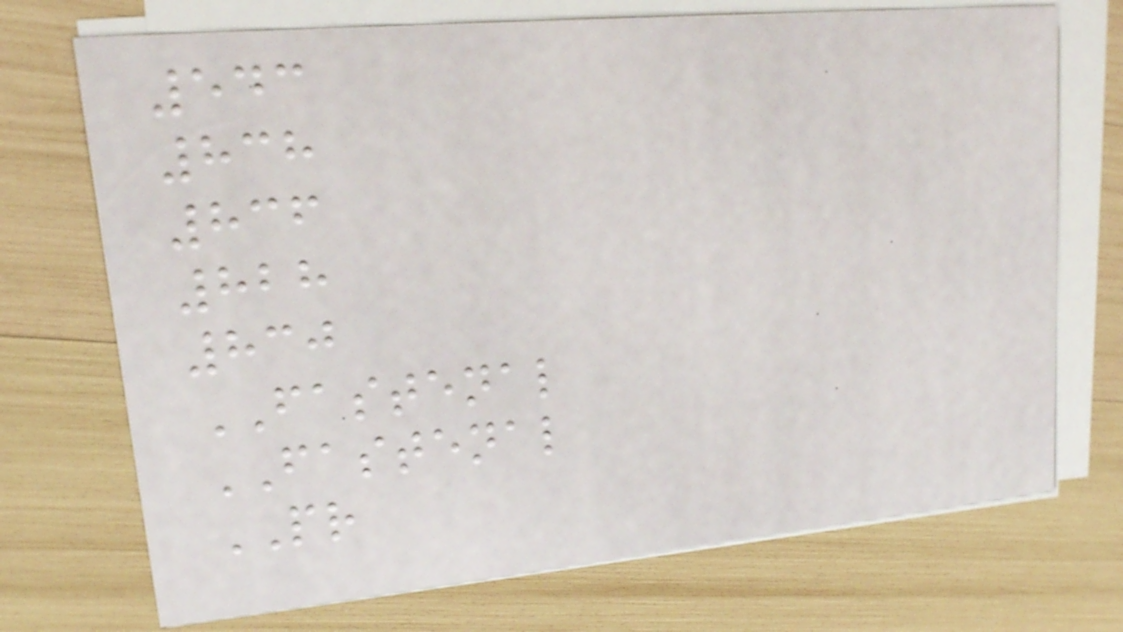543
838
836
828
830
FASTENAL
FASTENAL
PR
